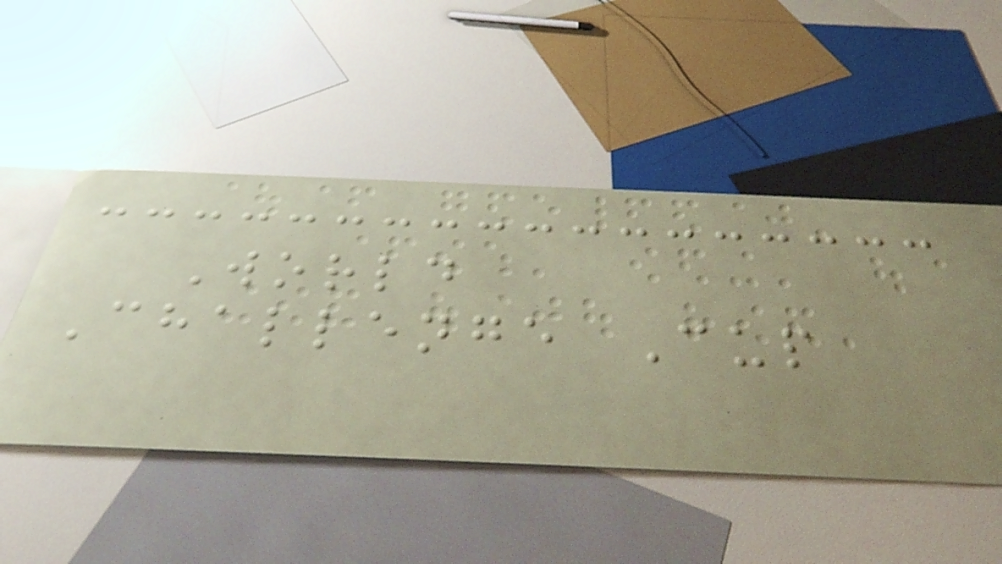World
Challenge Cup
